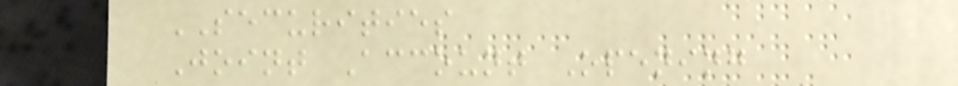SECURITIES
Joint Account Opening
